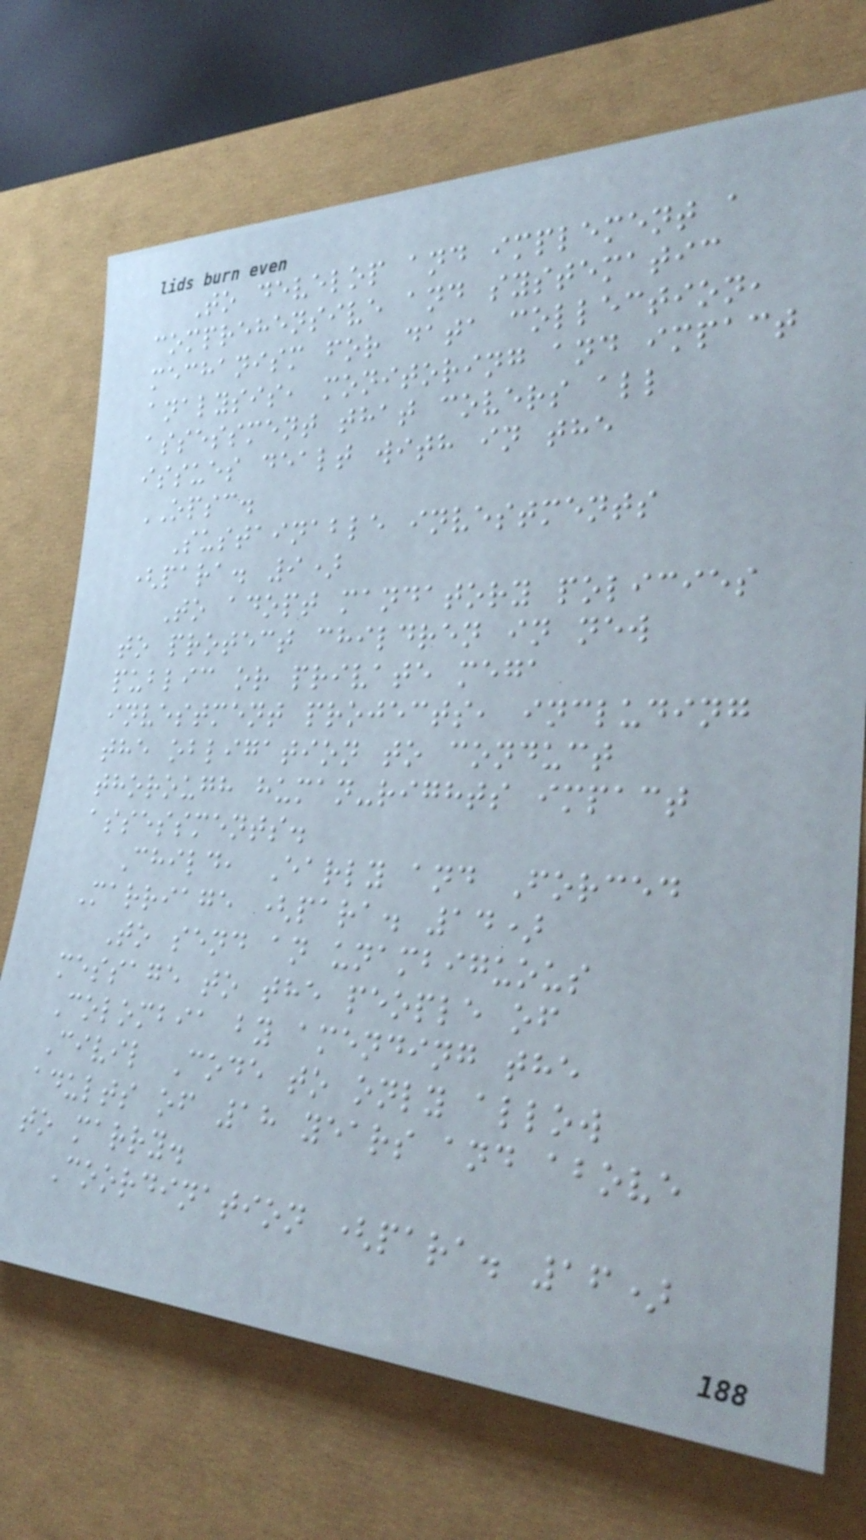To develop and implement a
comprehensive and systematic
mechanism for data collection,
analysis, monitoring and impact
assessment that covers all
issues dealt with in the
OPSC.
Sustainable investments
(para. 9)
To adopt mandatory policies
to protect children in new
public or private mega
investment projects, including
the obligation to conduct
thorough human-rights impact
assessments.
Child, Early and Forced
Marriage (para. 14)
To send an unambiguous
message to the people of
Colombia by amending the
Civil Code to only allow
adults of 18 years and above
to marry.
Coordination (para. 16)
